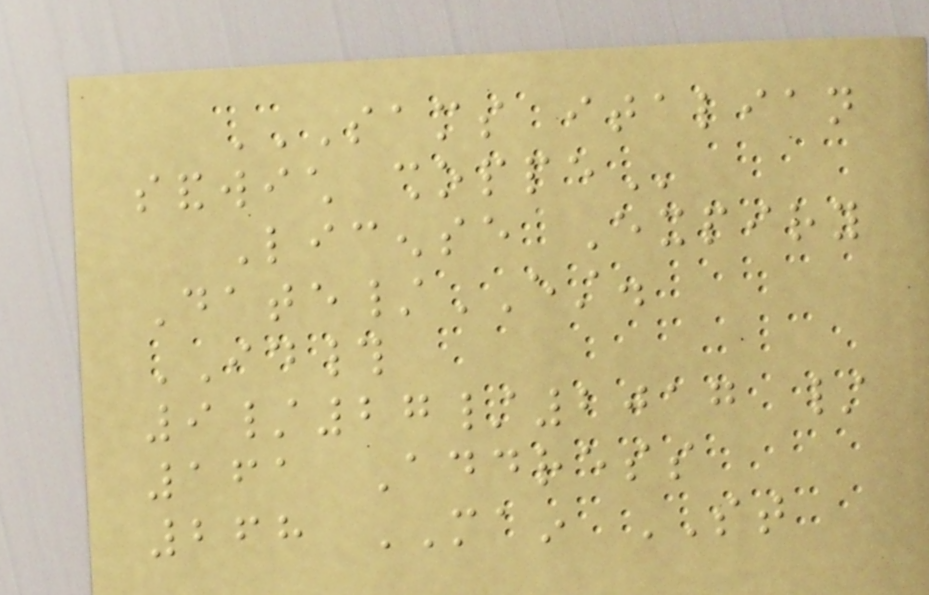SAMS ITALIAN
SANDWICH SHOPPE
License Expiry
Date/EST.
ID#
9/27/2017 /
161 Address
268 MAIN ST
